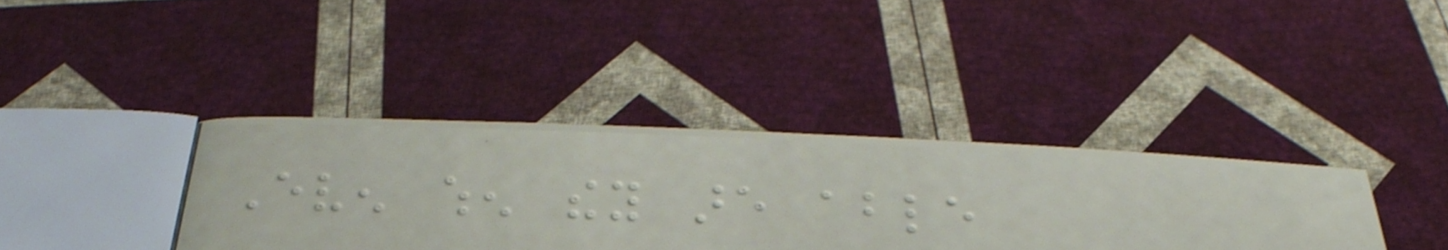Even when they are able
